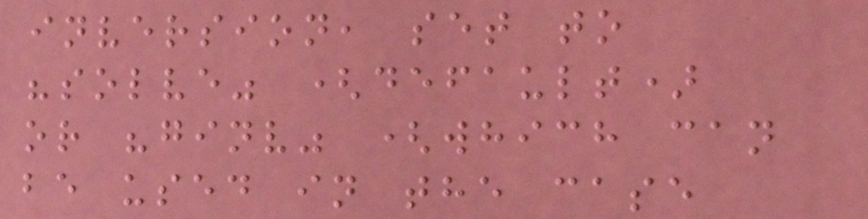inversion, set to
"solve" (default)
or "ginv" (which can
be used in the case
